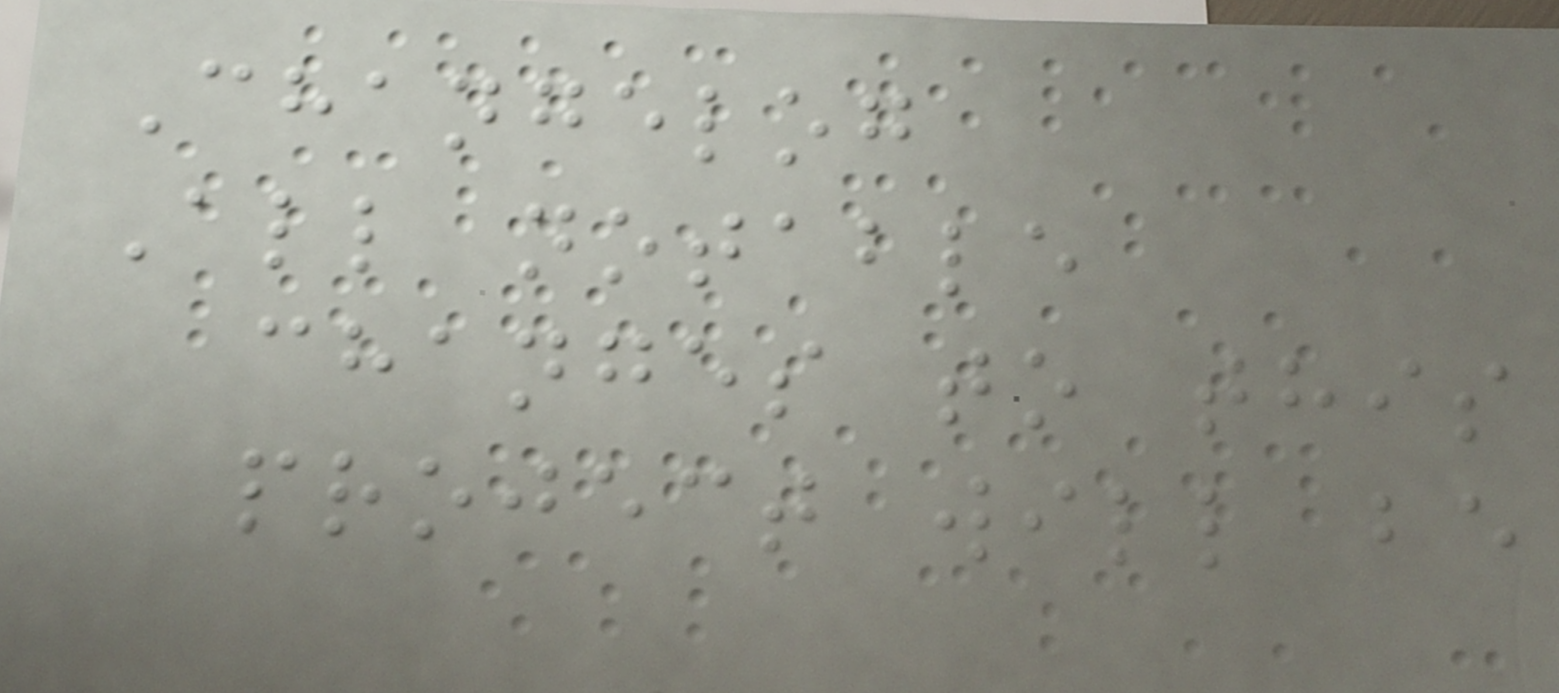Changelog
All notable
changes to this
project will be
